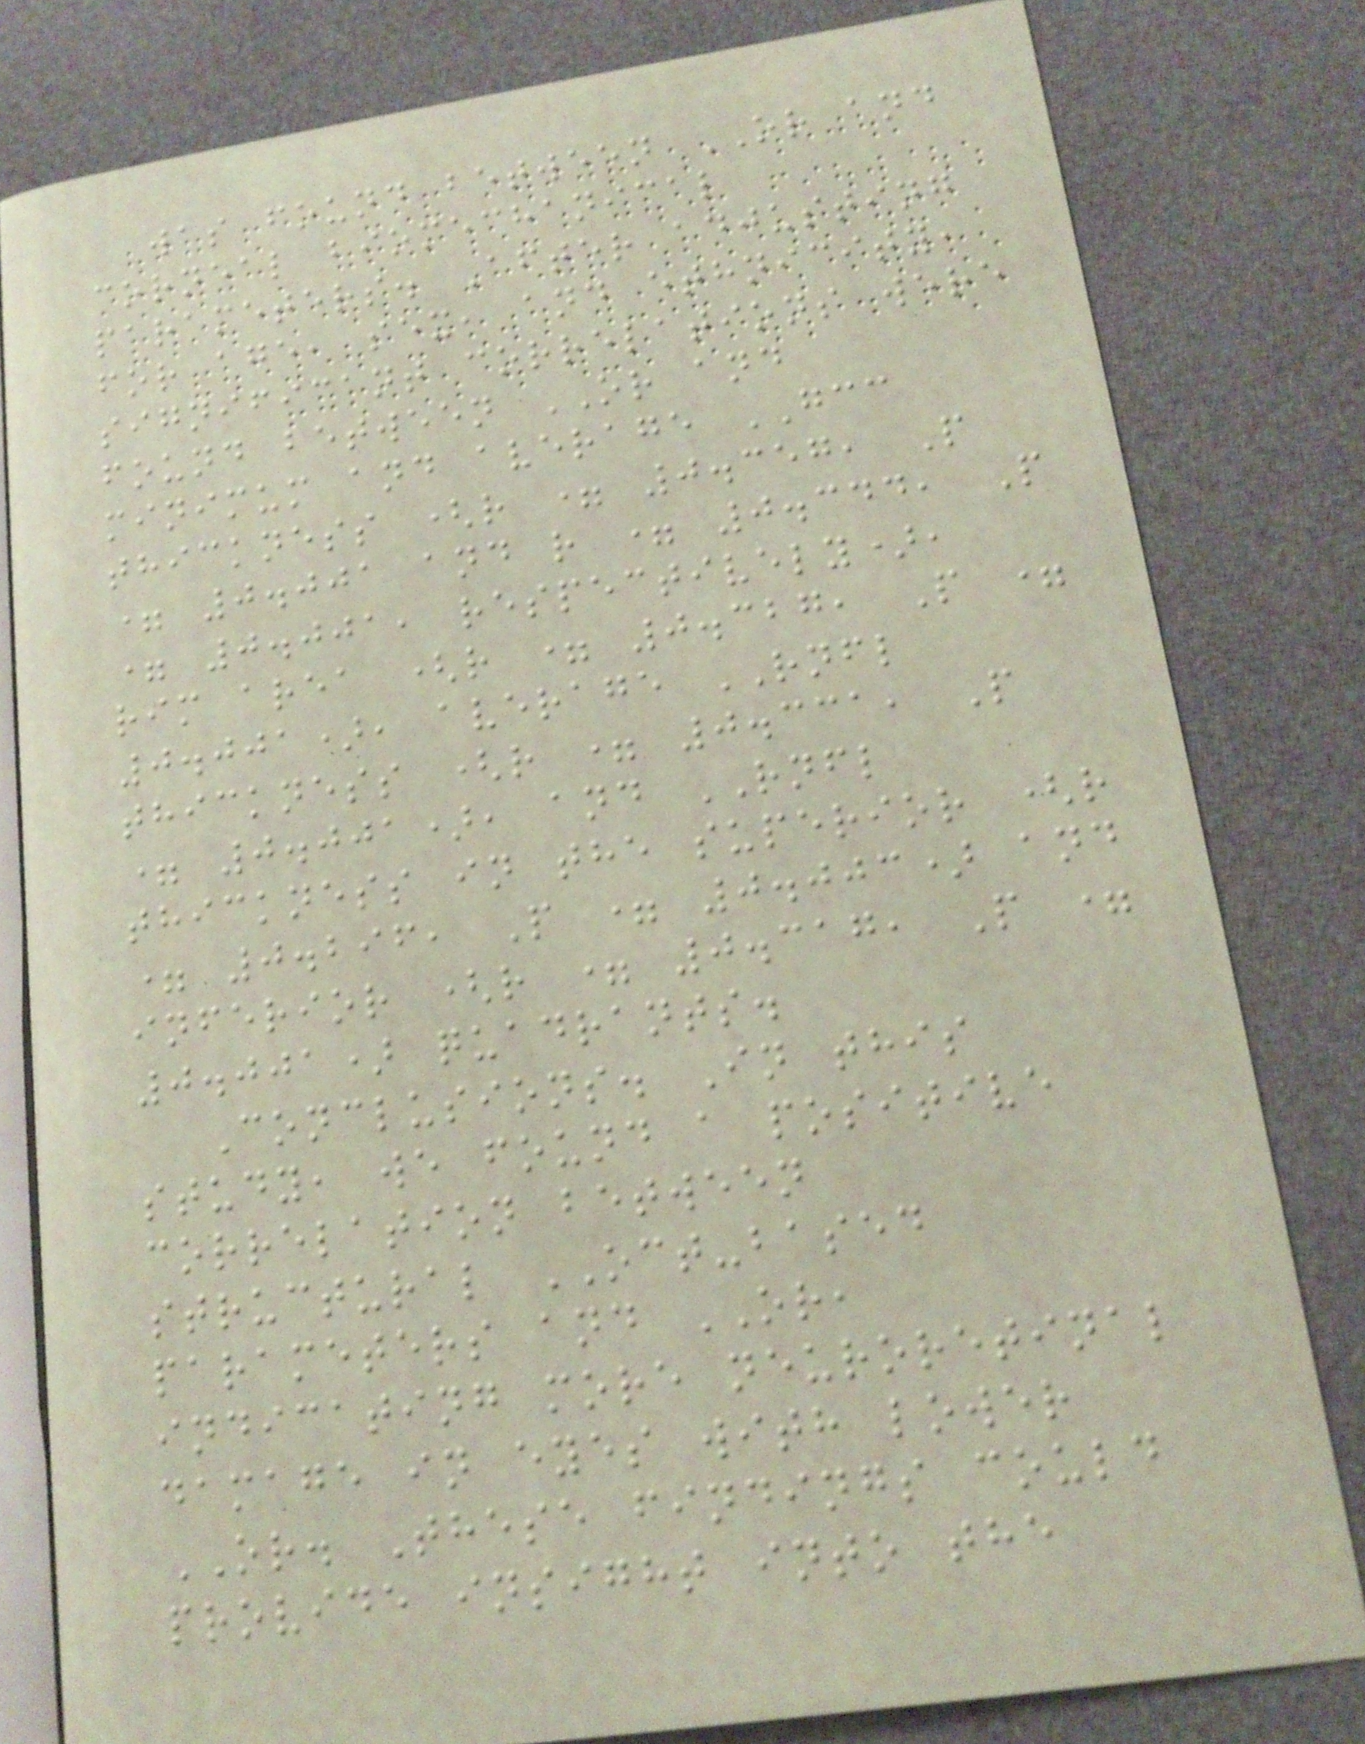was found between OR and
corneal biomechanical
parameters. After adjusting
for age, sex, and ethnicity,
significant correlations were
found between OR and
minimum and average GCC
thickness (r = 0.357, P
= 0.001 and r = 0.344, P
= 0.001, respectively),
rim area (r = 0.327, P =
0.001), average RNFL
thickness (r = 0.331, P
= 0.001), and RNFL
thickness in the superior (r
= 0.296, P = 0.003) and
inferior (r = 0.317, P =
0.001) quadrants.
Conclusions. In this
study, we found a positive
correlation between
structural OCT-based
parameters and OR,
indicating more neuroretinal
damage in eyes with lower
OR. These findings could
provide insight into the
